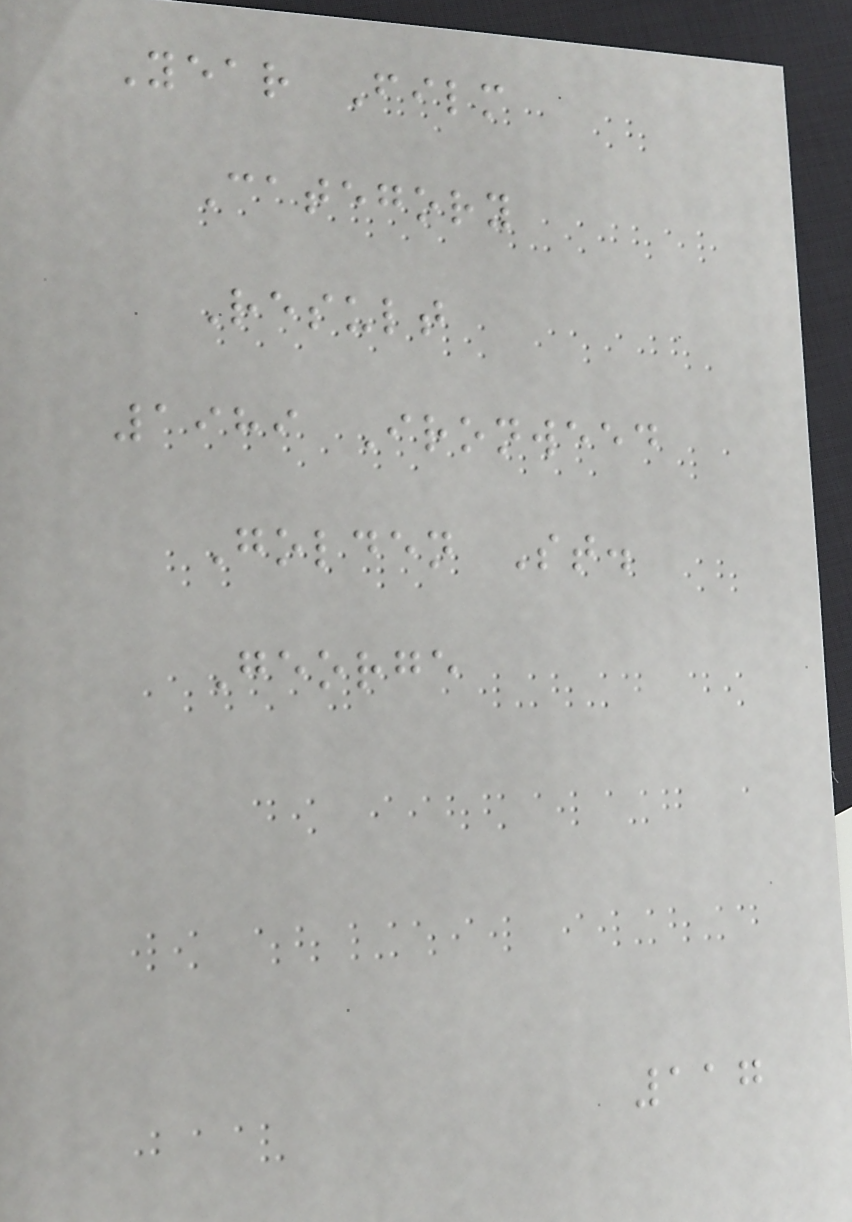Year Film
Category
Result
1989 Ironweed
Golden St.
George
117
